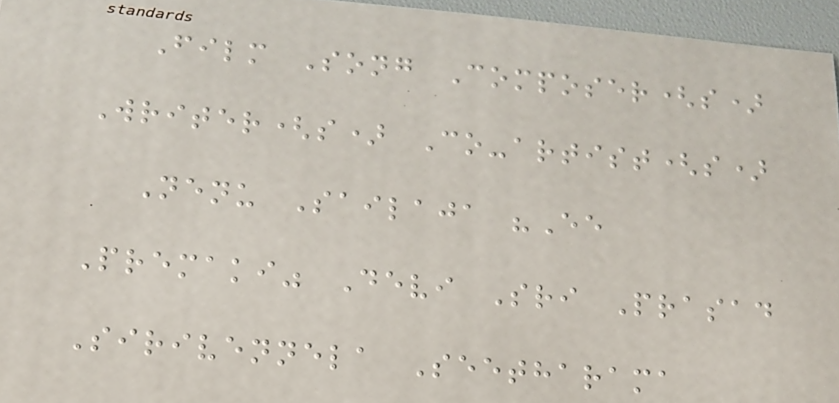Film Song Composer(s)
Writer(s) Co-artist(s)
Nenu Sailaja "Ee
Premaki" Devi Sri Prasad
Sirivennela Seetharama
